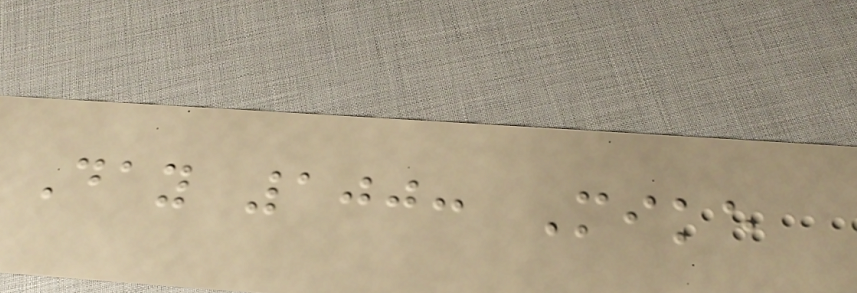Day 100: Mike
